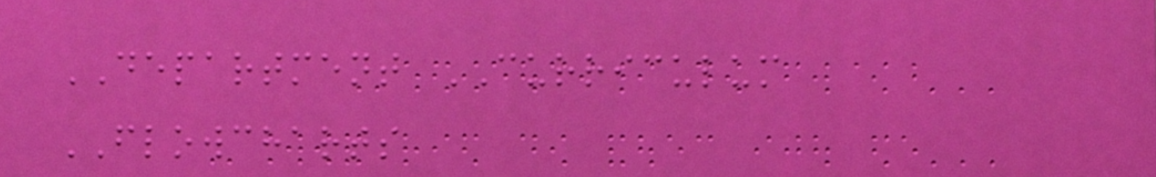DEPARTMENT CURRICULUM
FLOWCHARTS
